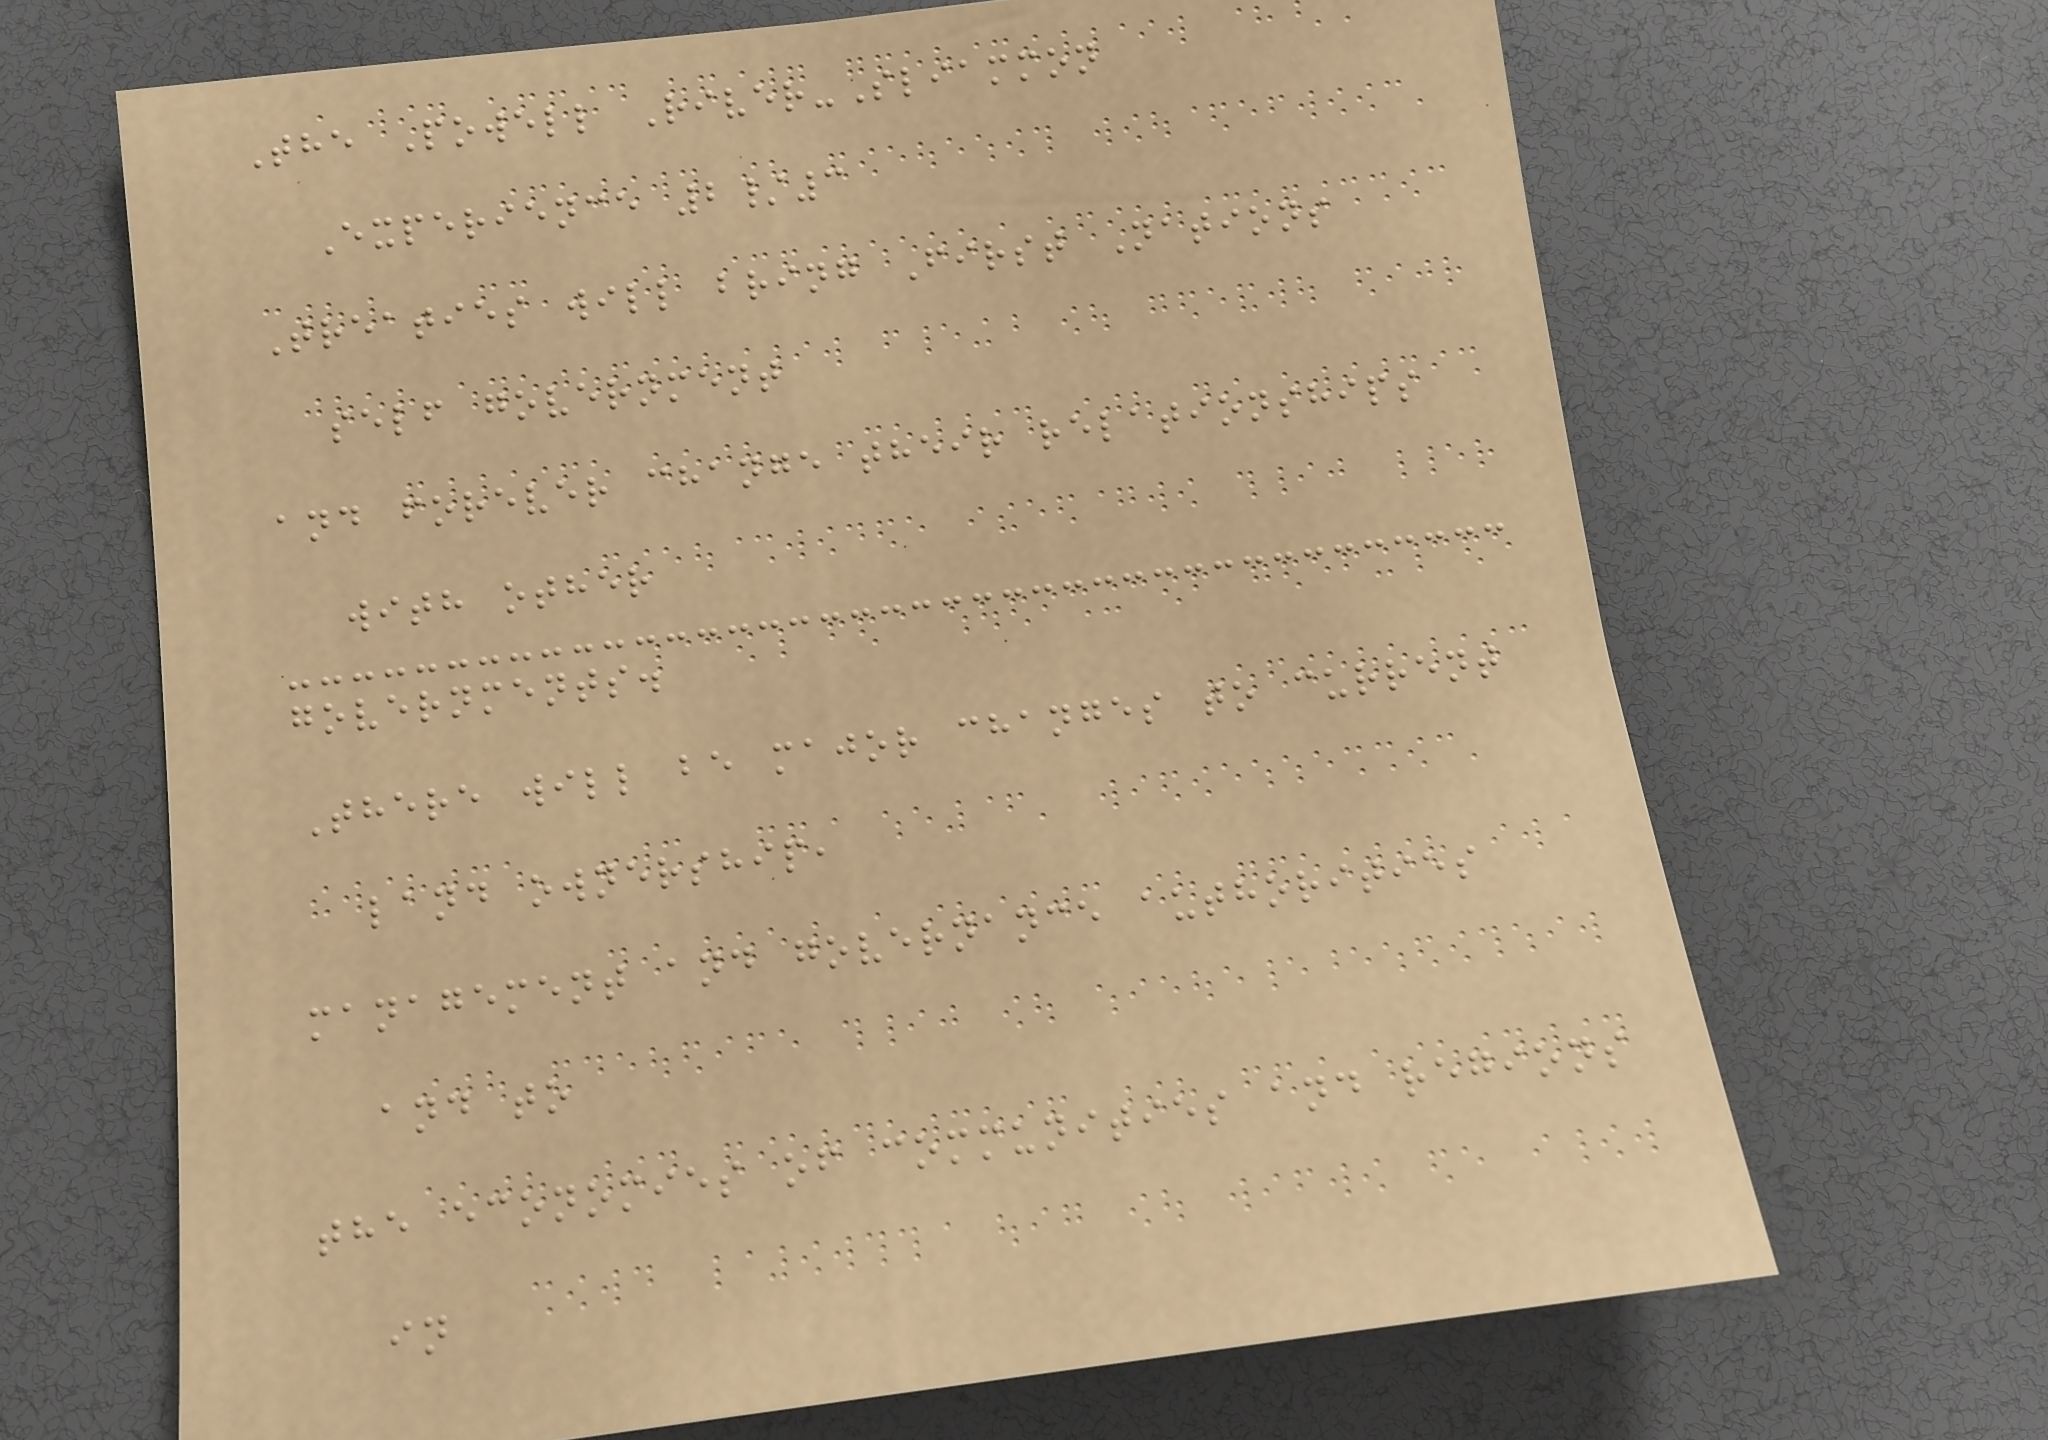The Powell River-Sliammon
Experience 2/3
Treaties will bring First Nations
self government
and forever change their relationships
with other
governments.
There will be major changes to current
land ownership,
management and governance authorities
and to
the economies of communities and regions
in
